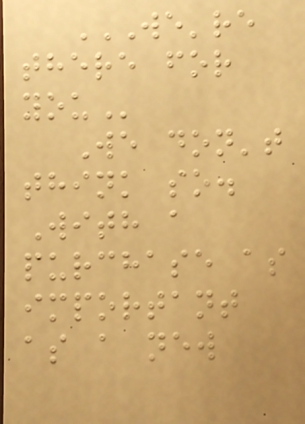WE'RE
THERE FOR
YOU
We don't
think so.
With a
purchase as
important
as a new
